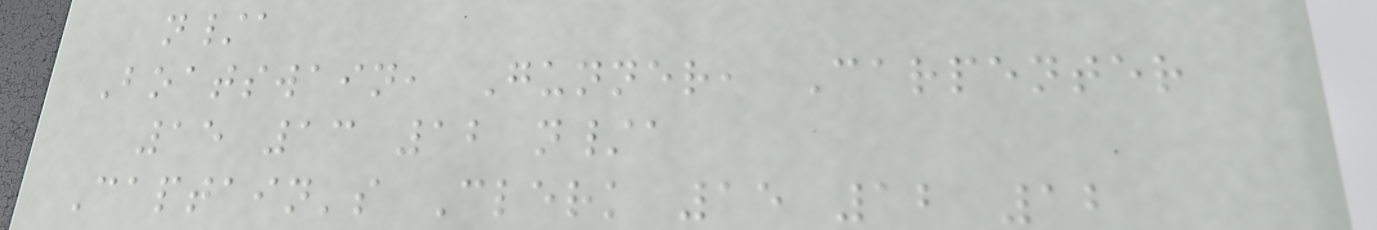n/a
Boatswain, Gunner, Carpenter
15 13 12 n/a
Captain's Clerk 15 12 12
